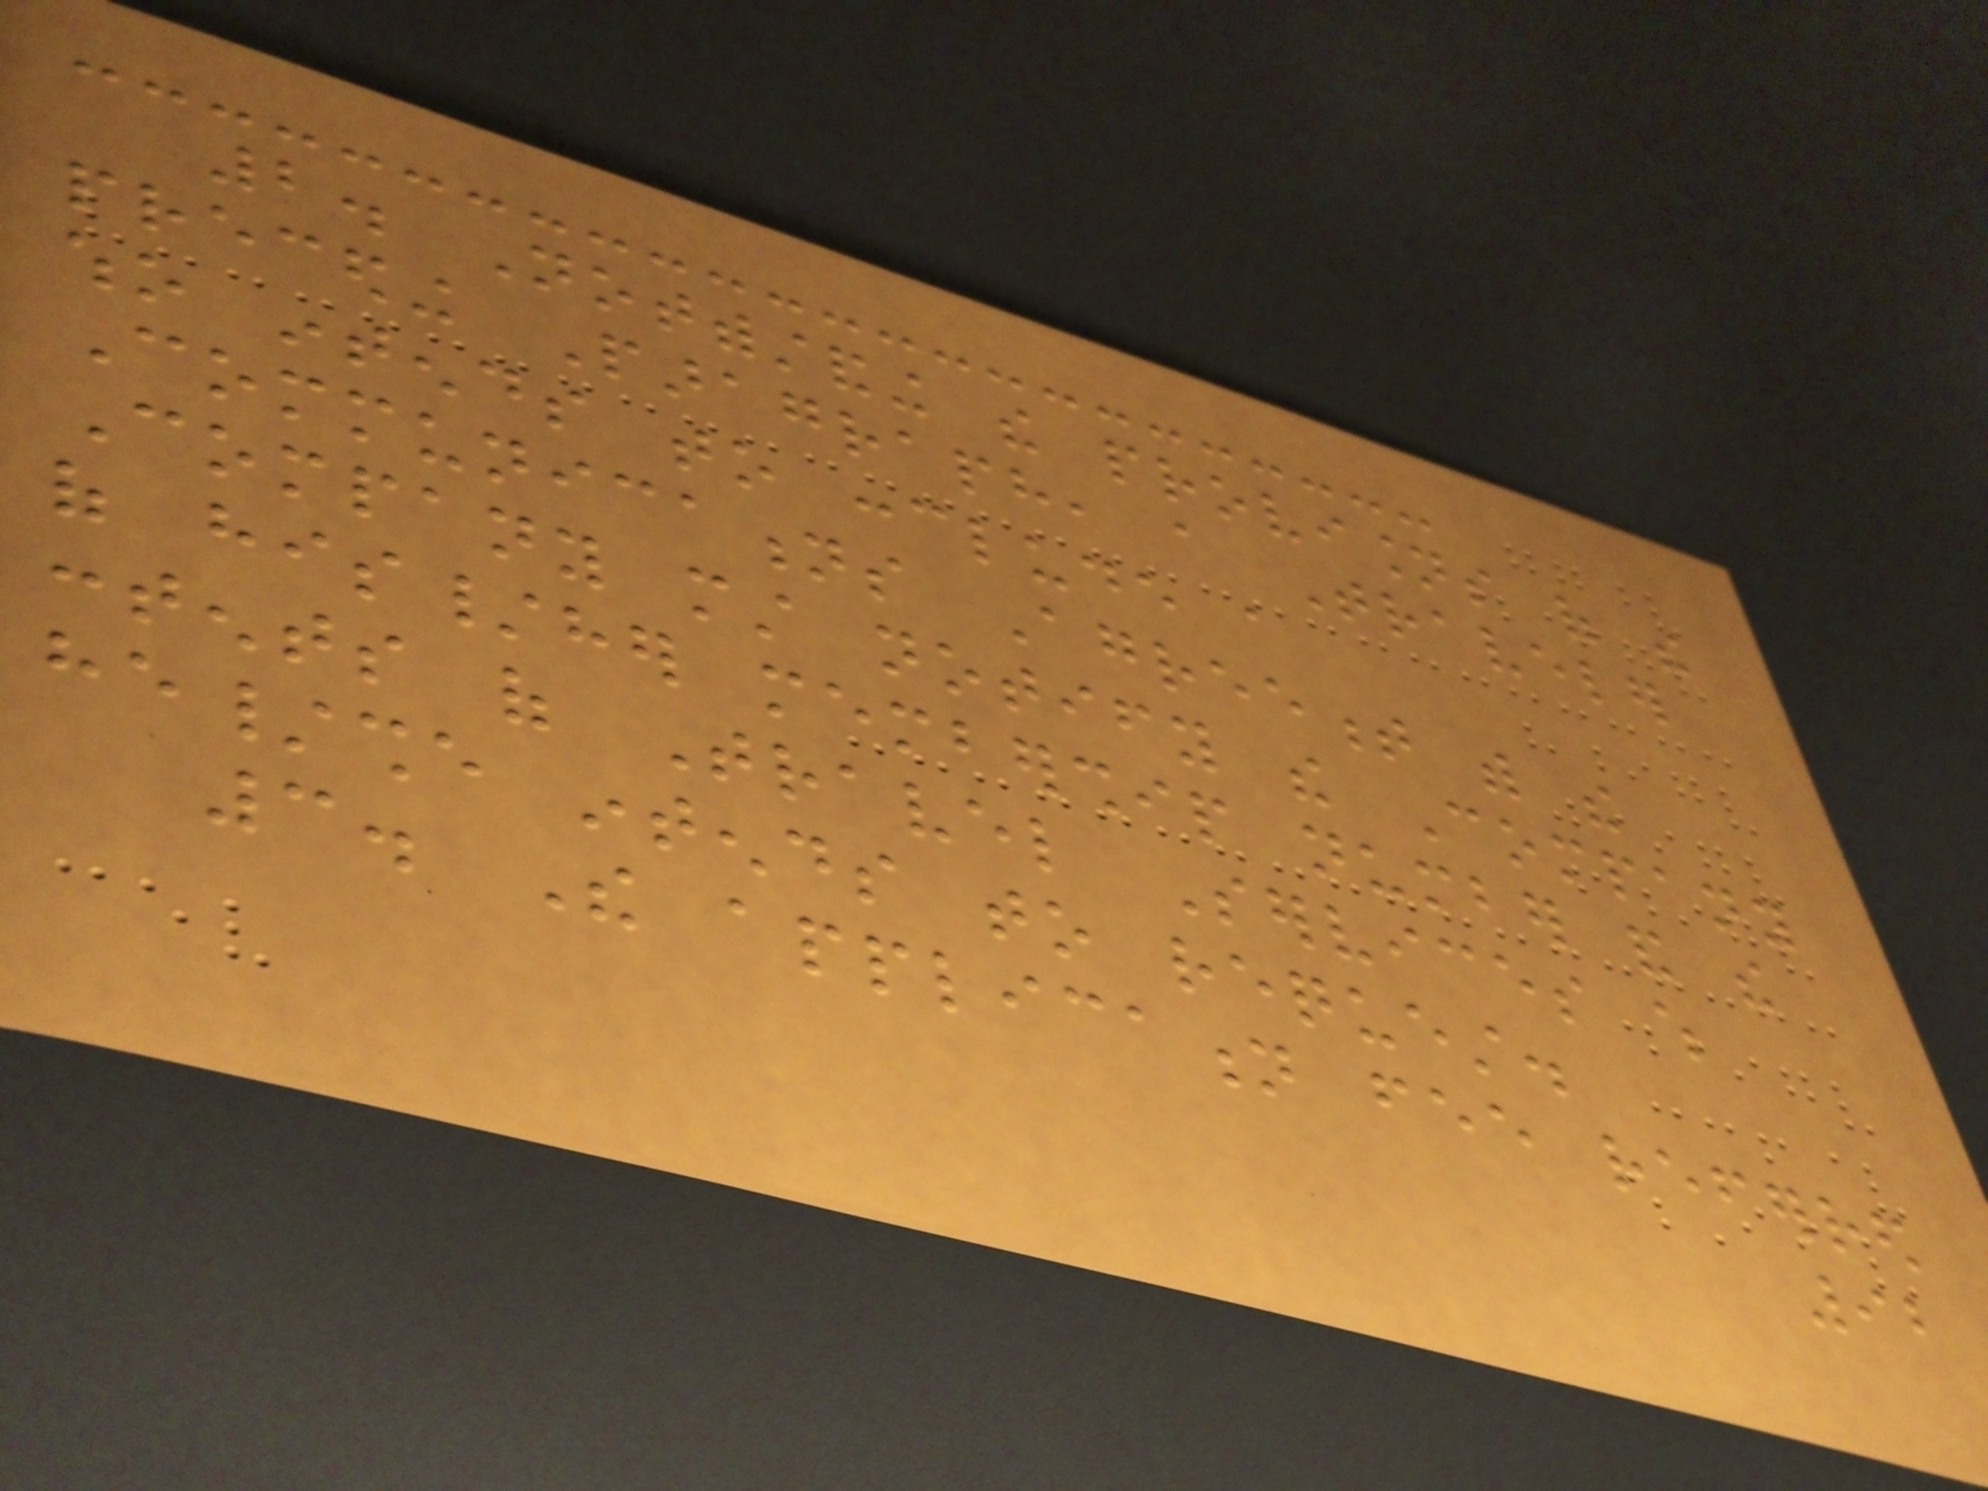2. Notwithstanding the provisions of the
preceding Paragraph, a Traveler
who intends to conclude a
Communications Agreement with the
Company must notify the Company
of his/her membership number and the
contents of Travel Services which
he/she intends to request.
3. The application fee referred
92
